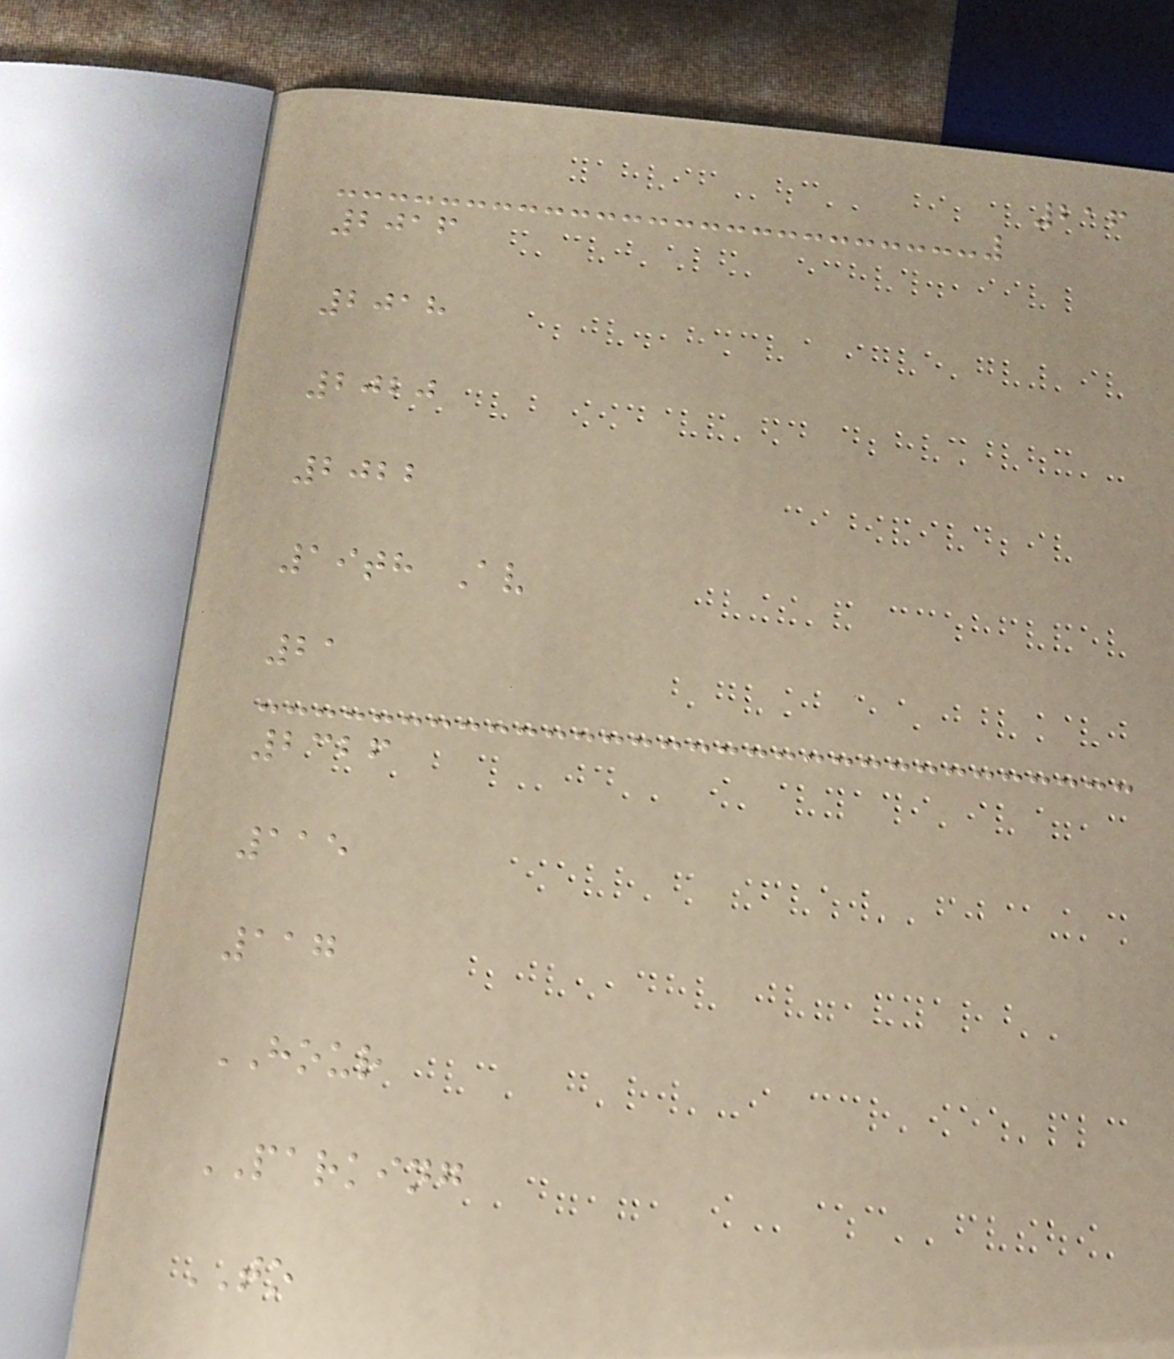216
2016
2018
2020
2022
19th Av
21
2326
115
117
HOUR
PARKING
TO
